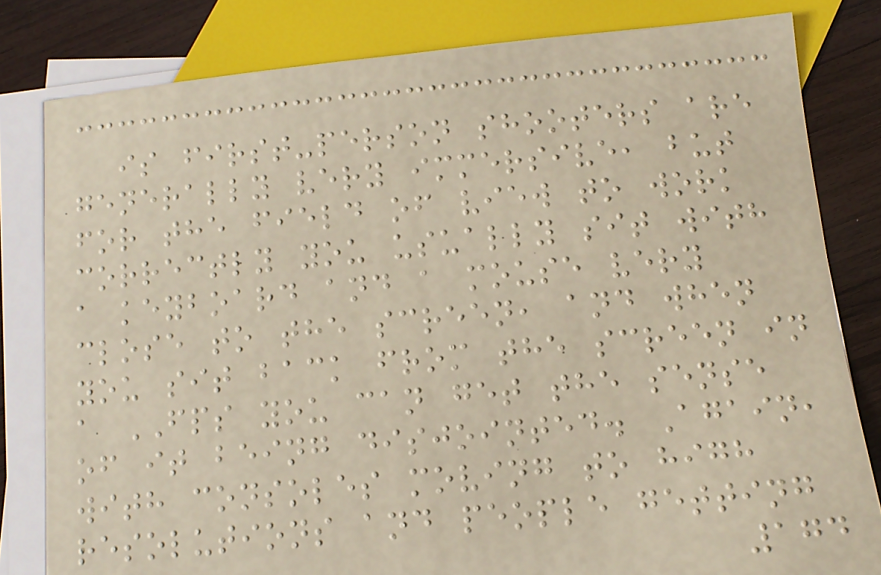is first-person shooters are
generally very immersive, but
for the field of view to work
correctly you usually sit with
a keyboard and a mouse very
close to the screen, and when
you sit back from the screen in
a FPS you can get the sense
of it being disjointed. Again,
with consoles moving to high
resolutions and people getting
174
